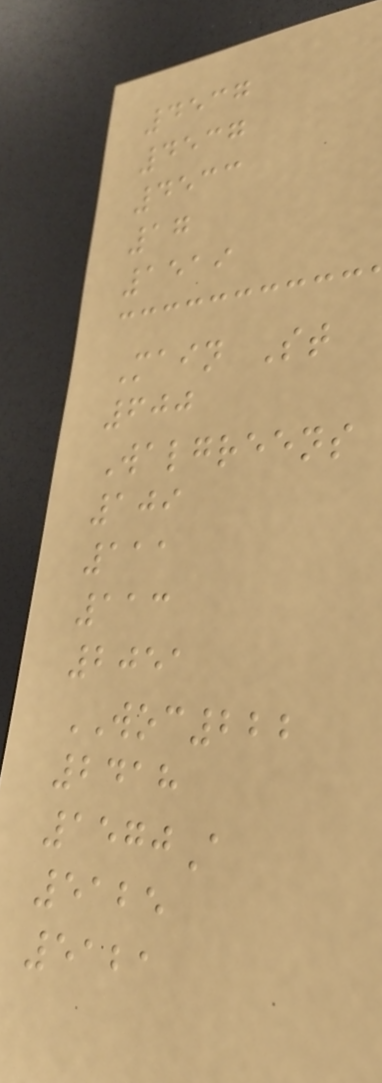4537
4537
4533
17
1519
Main St
600
Walgreens
109
111
113
2051
WOC222
2418
1570A
5125
5121
